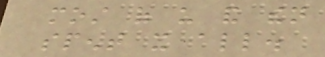most of us and then
spent it all.
